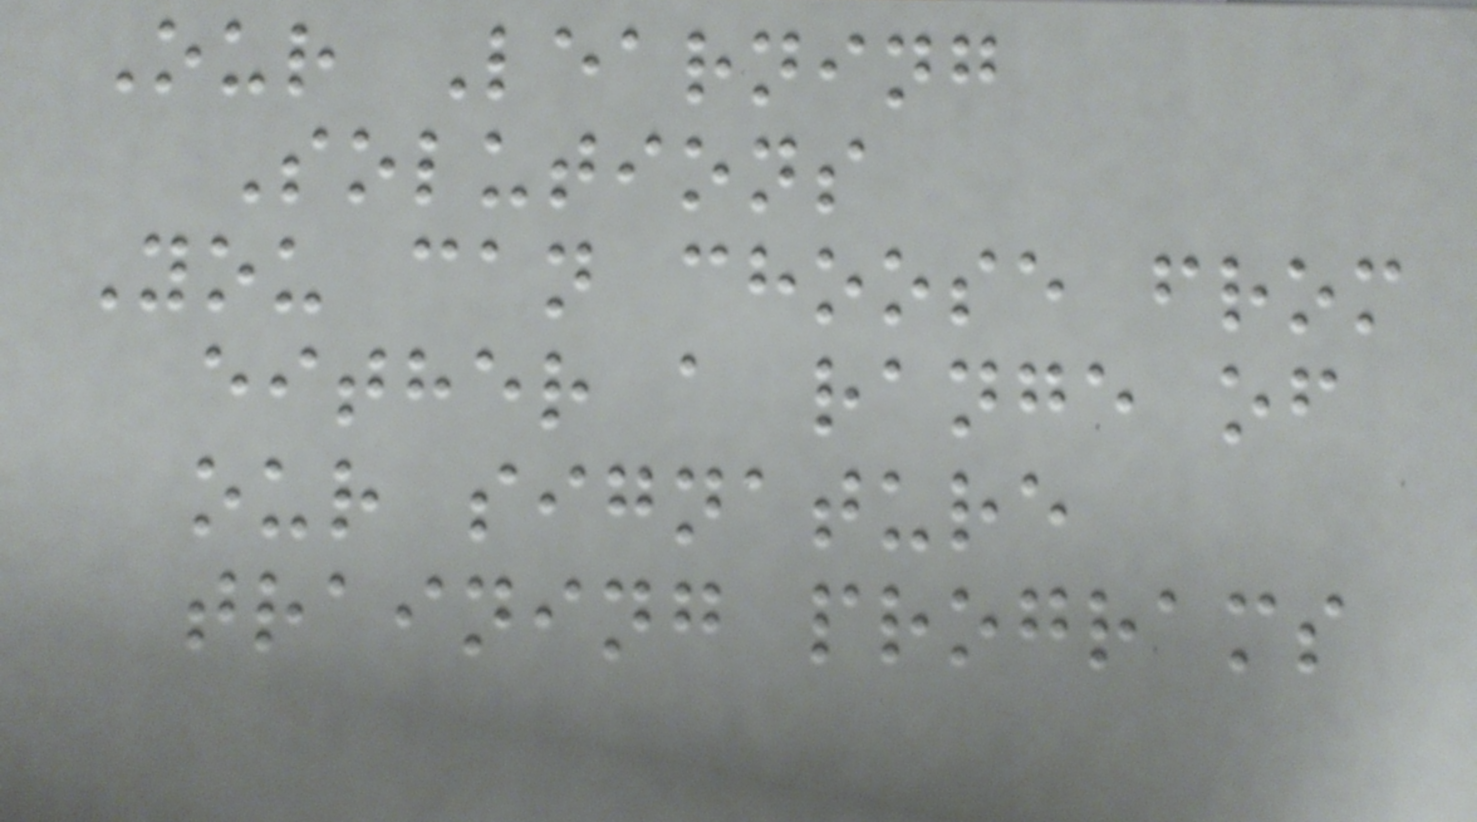Our Learning
Solutions
You can choose from
either a range of
our signature
training programs
